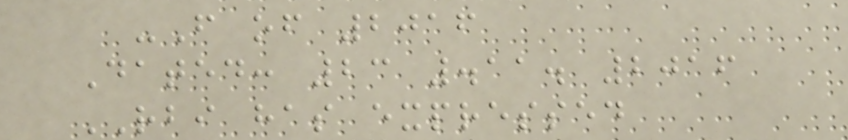-F of 2016
Dated: 23 .11. 2016
RBI has expressed
